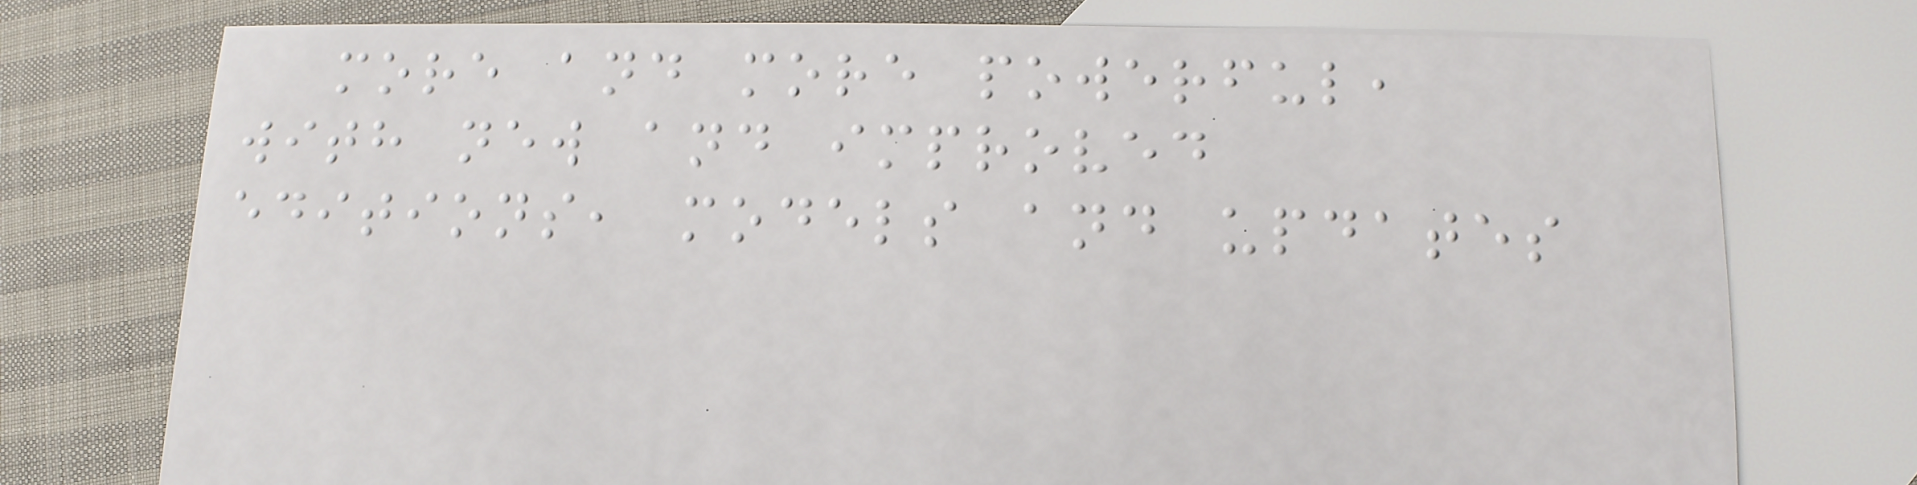more and more powerful,
with new and improved
editions, models and updates
